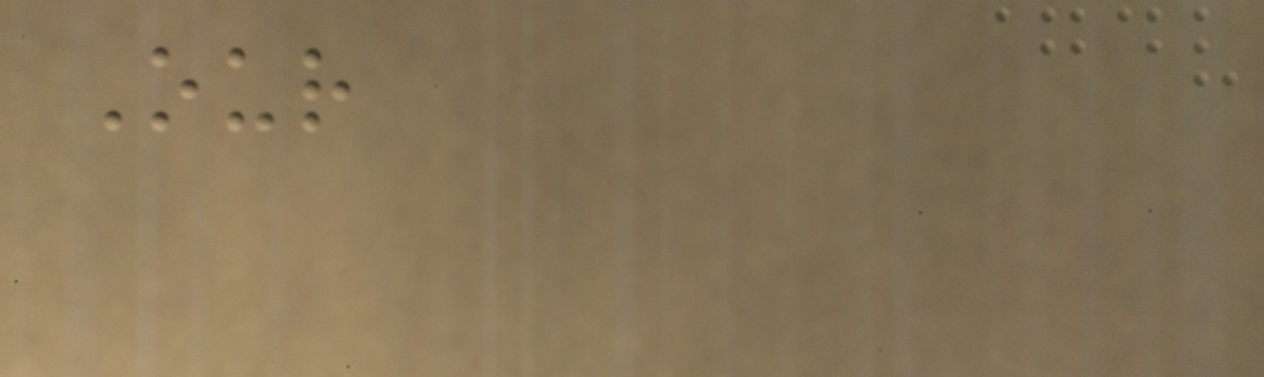Our
